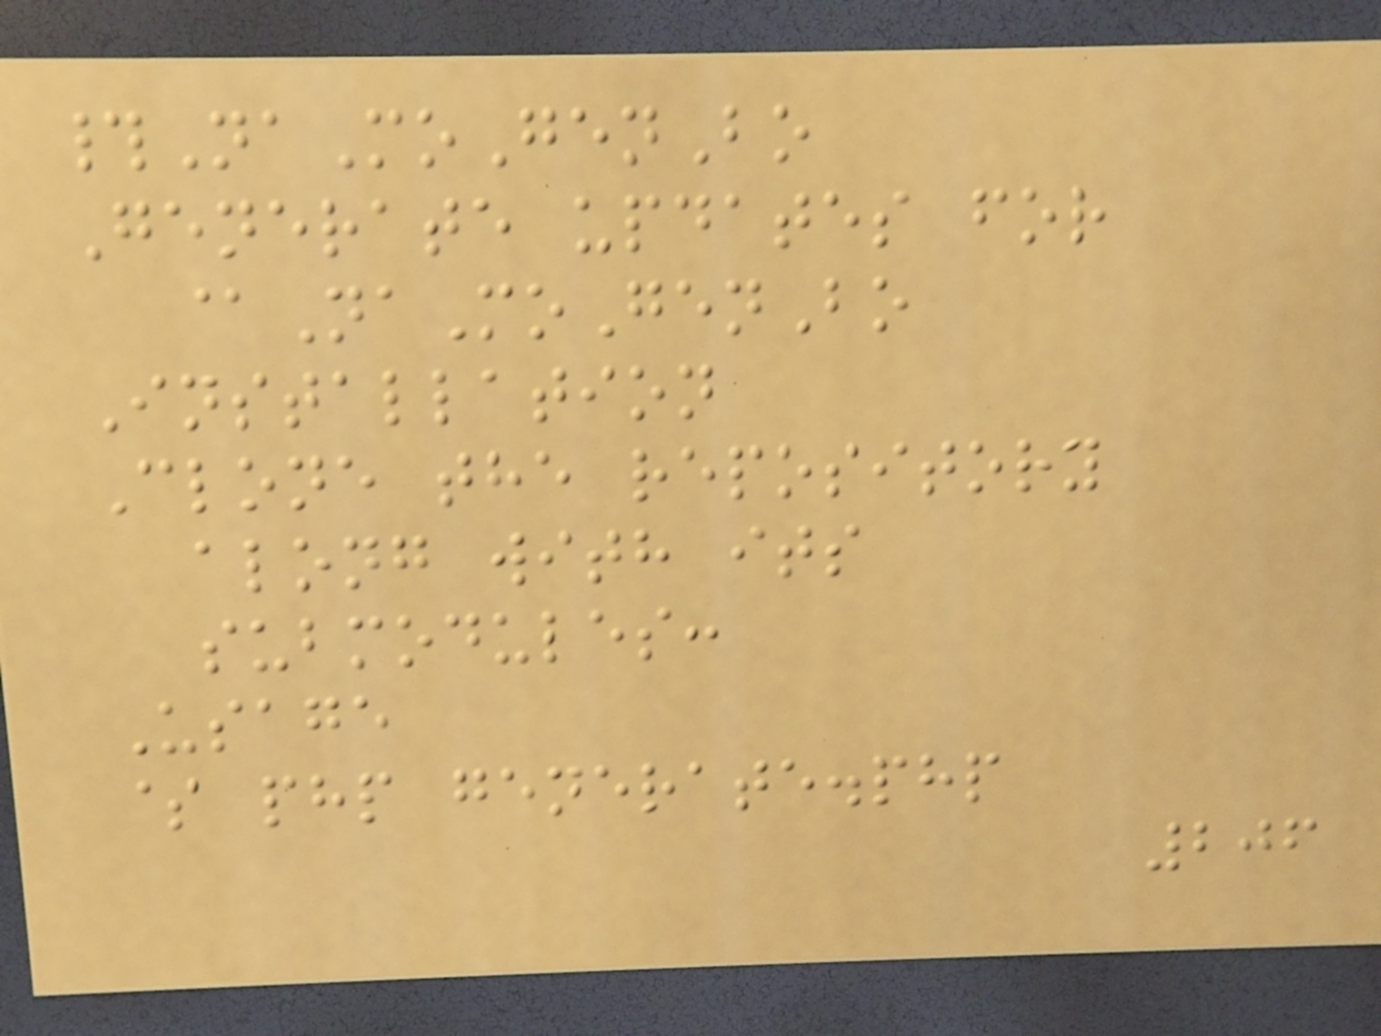#NaMoGenBo
Generate updates for
@NaMoGenBo
Installation
Clone the repository
along with its
submodules:
Usage
$ php generate.php
206
